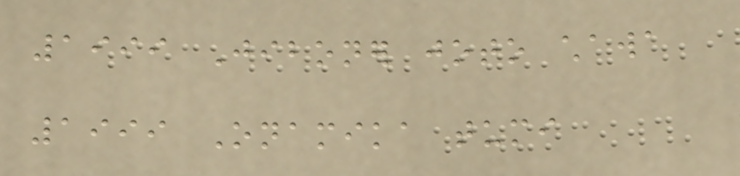1999 Jiboner joto chawa
1999 Onamika tumi
